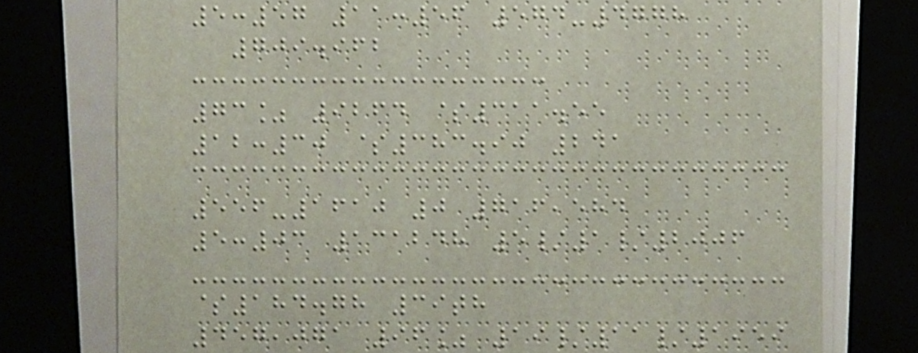5:57 11:56 574-4778
709.962
73% 9264 $311.55
12:30 $383.90 241
556-1610 0 716,584
5:03 131248 5/1/2006
$184.78 39th
457,071 96% 19/11/1959
